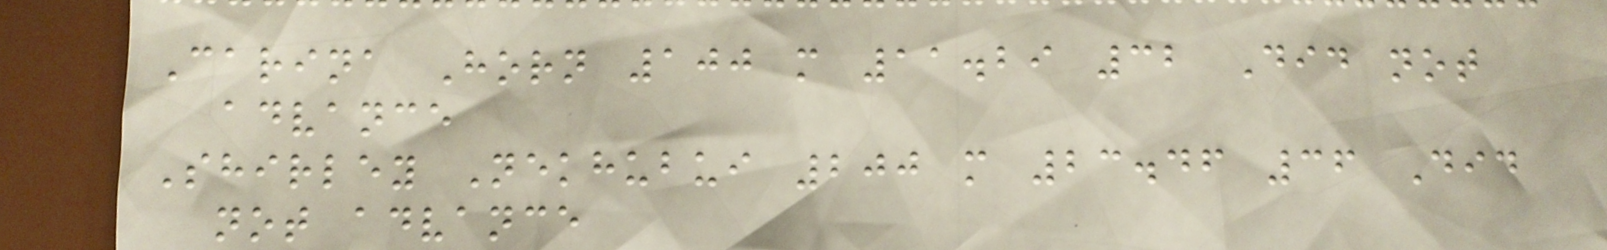Carina Horn 100 m 11.29 32 Did not
advance
Shirley Nekhubui 200 m 23.46 36 Did
not advance
